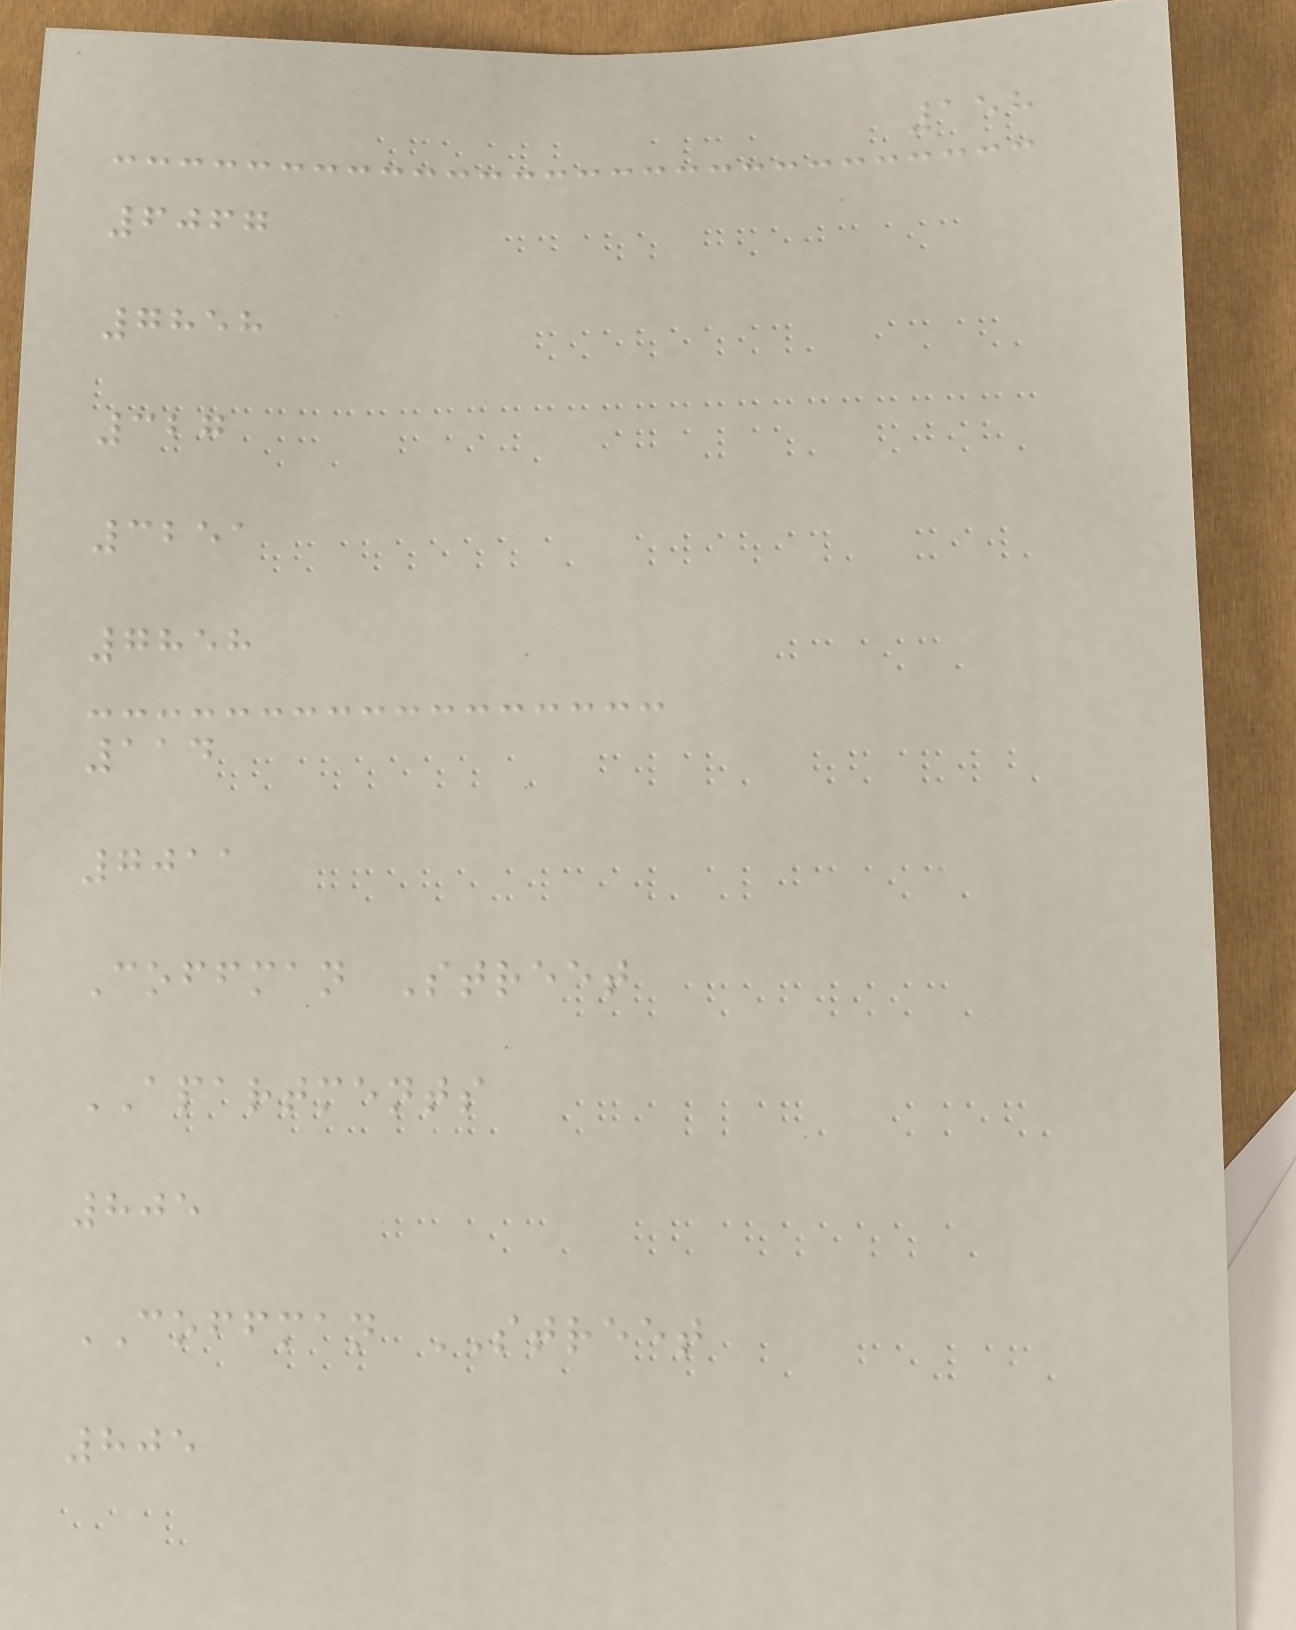158
6067
7858
327
3251
7858
114
7011
Coffman Street
APARTMENTS
805
COFFMAN STREET
805
